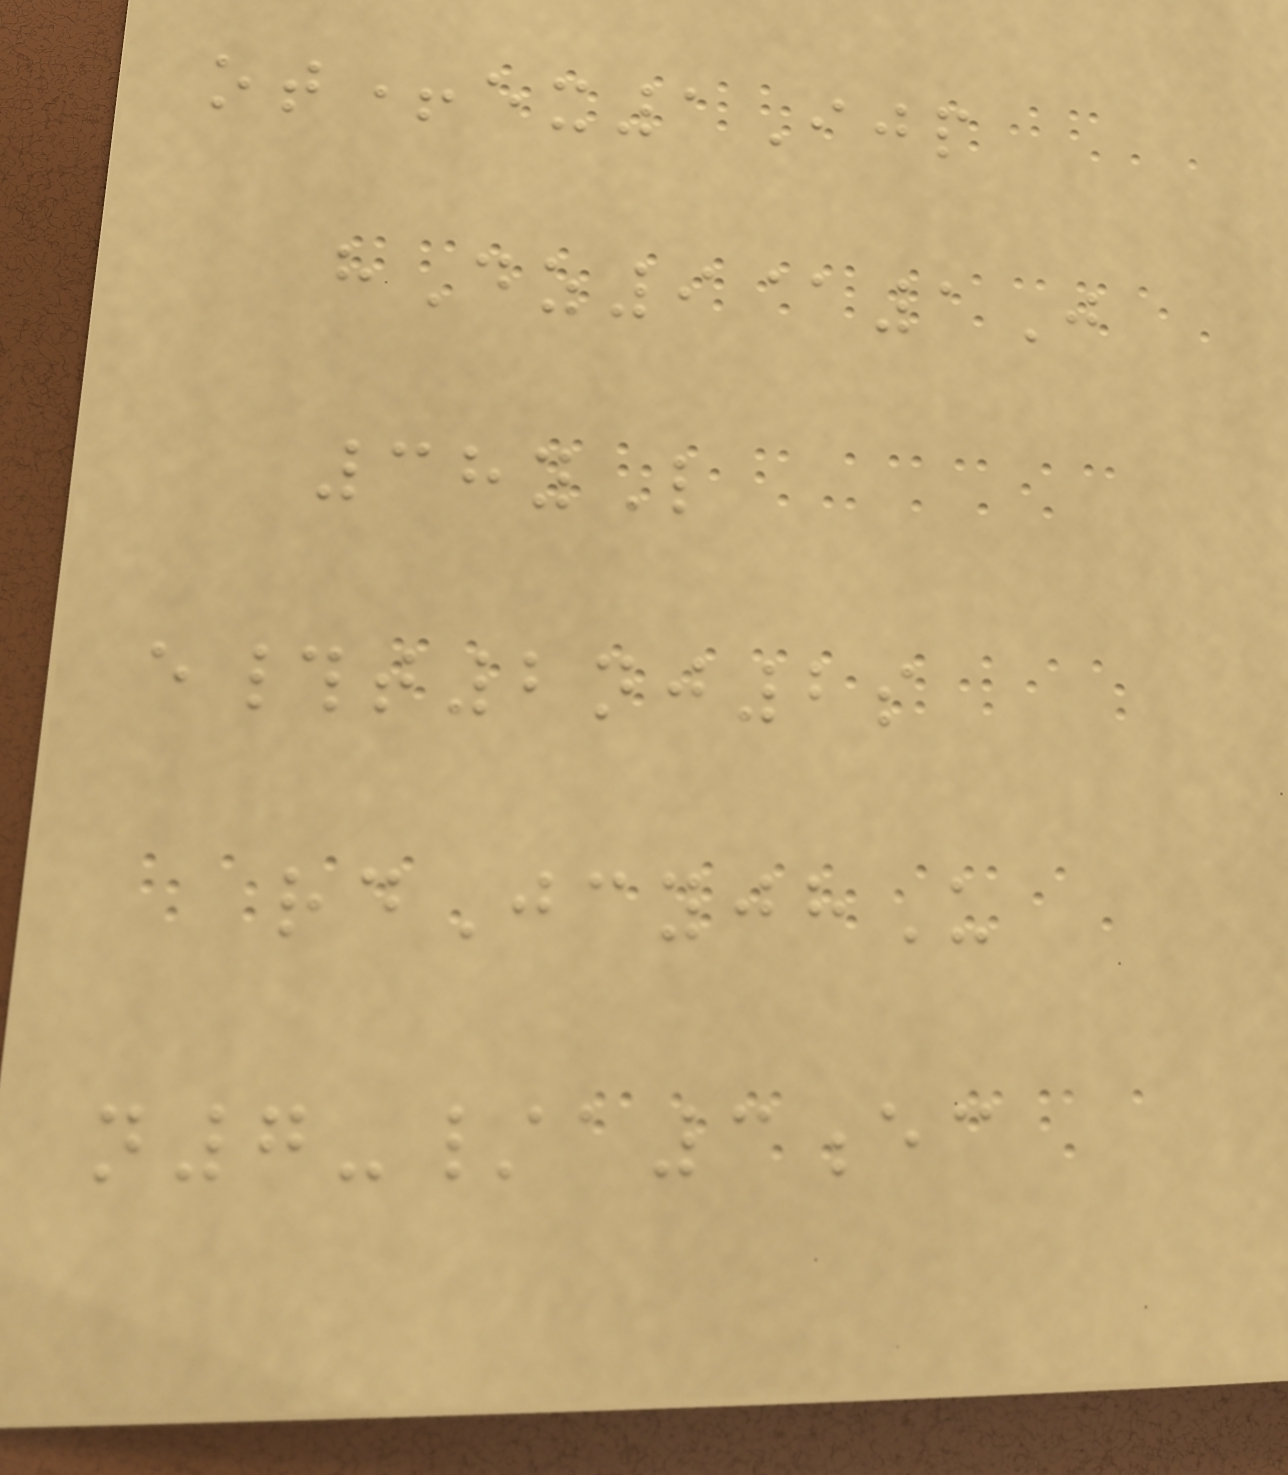ot+ex1Ijp
hDz9@1J
38yL
e#t2nj2s
rdJcyjhU
n7-/a3ec
